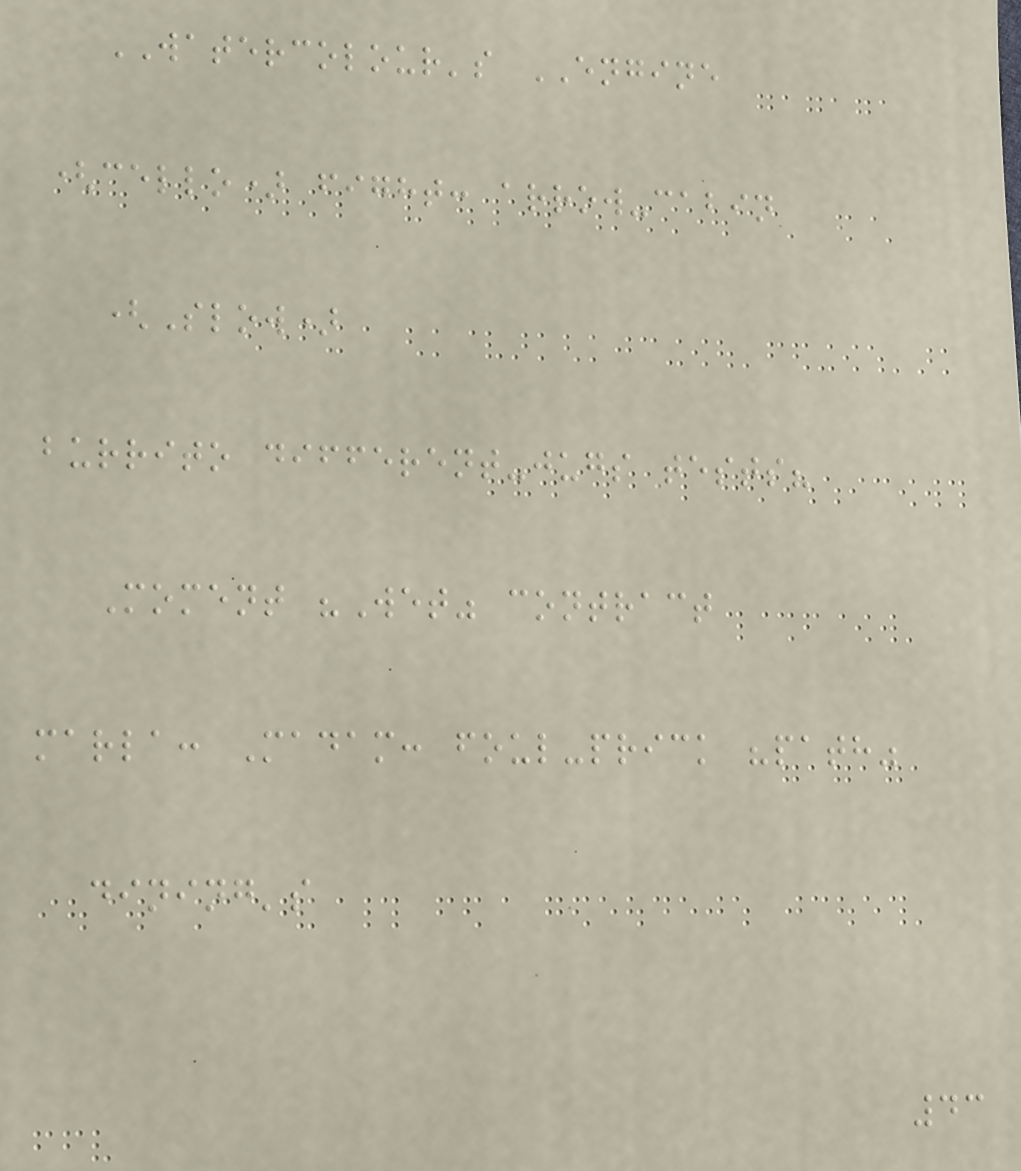WATERCOLOUR's ENGINE
(cello) fight: arrow-cabin
(Slow)
burrito different-jugs tests?
Moment "Wet" contract
marla: Madam: foul-prick "path"
dining's
43
